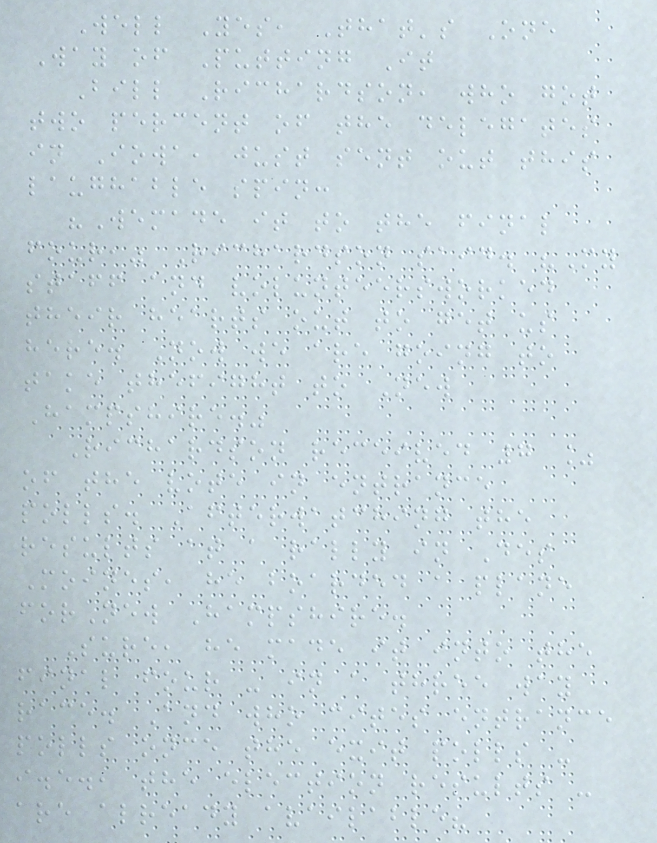Well Yes, That's One
Way of Putting It
Bill Richardson, who got
two percent of the delegates
in Iowa, just sent out this
laughable spin:
"Wemade it to the final
four," Richardson said. "My
staff and volunteersworked
their hearts out to get us
here. Now we are going to
take thefight to New
Hampshire."
Richardson received 7 %
of the vote in entrance
polls. Afterwatching the
results at a rally in Des
Moines, he boarded a plane
forNew Hampshire.
Sure, he made it into the
final four - in a three way
race. And who cites entrance
polls once the exit polls -
i.e., the election results -
are already available?
